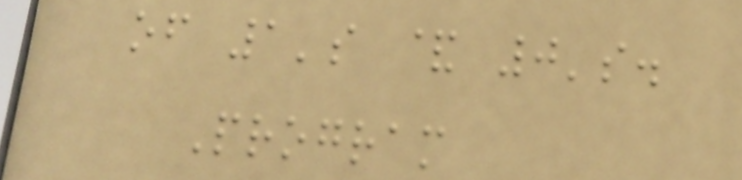of 1's & 0's.
Program
